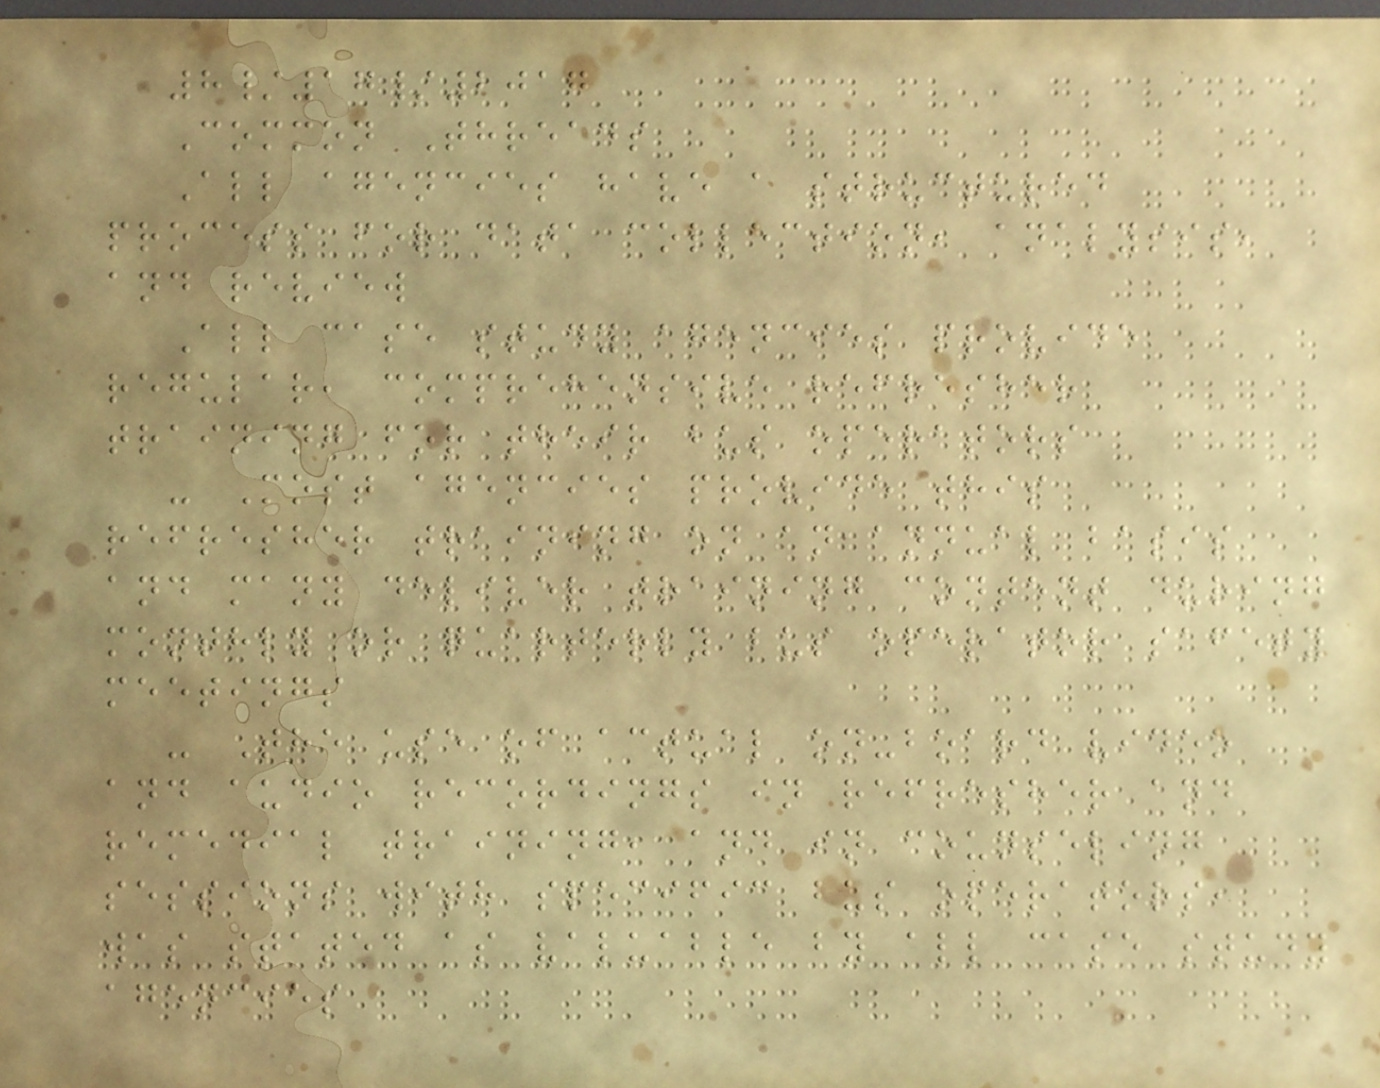8/17/2017
Common Threads
All agencies have a structured
process for data collection, analysis,
and review
All case study agencies provide
regular, comprehensive refresher
training for their bus operators
- Most agencies provide this
refresher training on an annual basis
and many deliver training content during
monthly or quarterly bus operator safety
meetings
- The use of actual on-board video
and audio recordings in refresher and
remedial training, and in counseling
sessions with specific bus operators,
was stated as valuable by all case study
agencies
